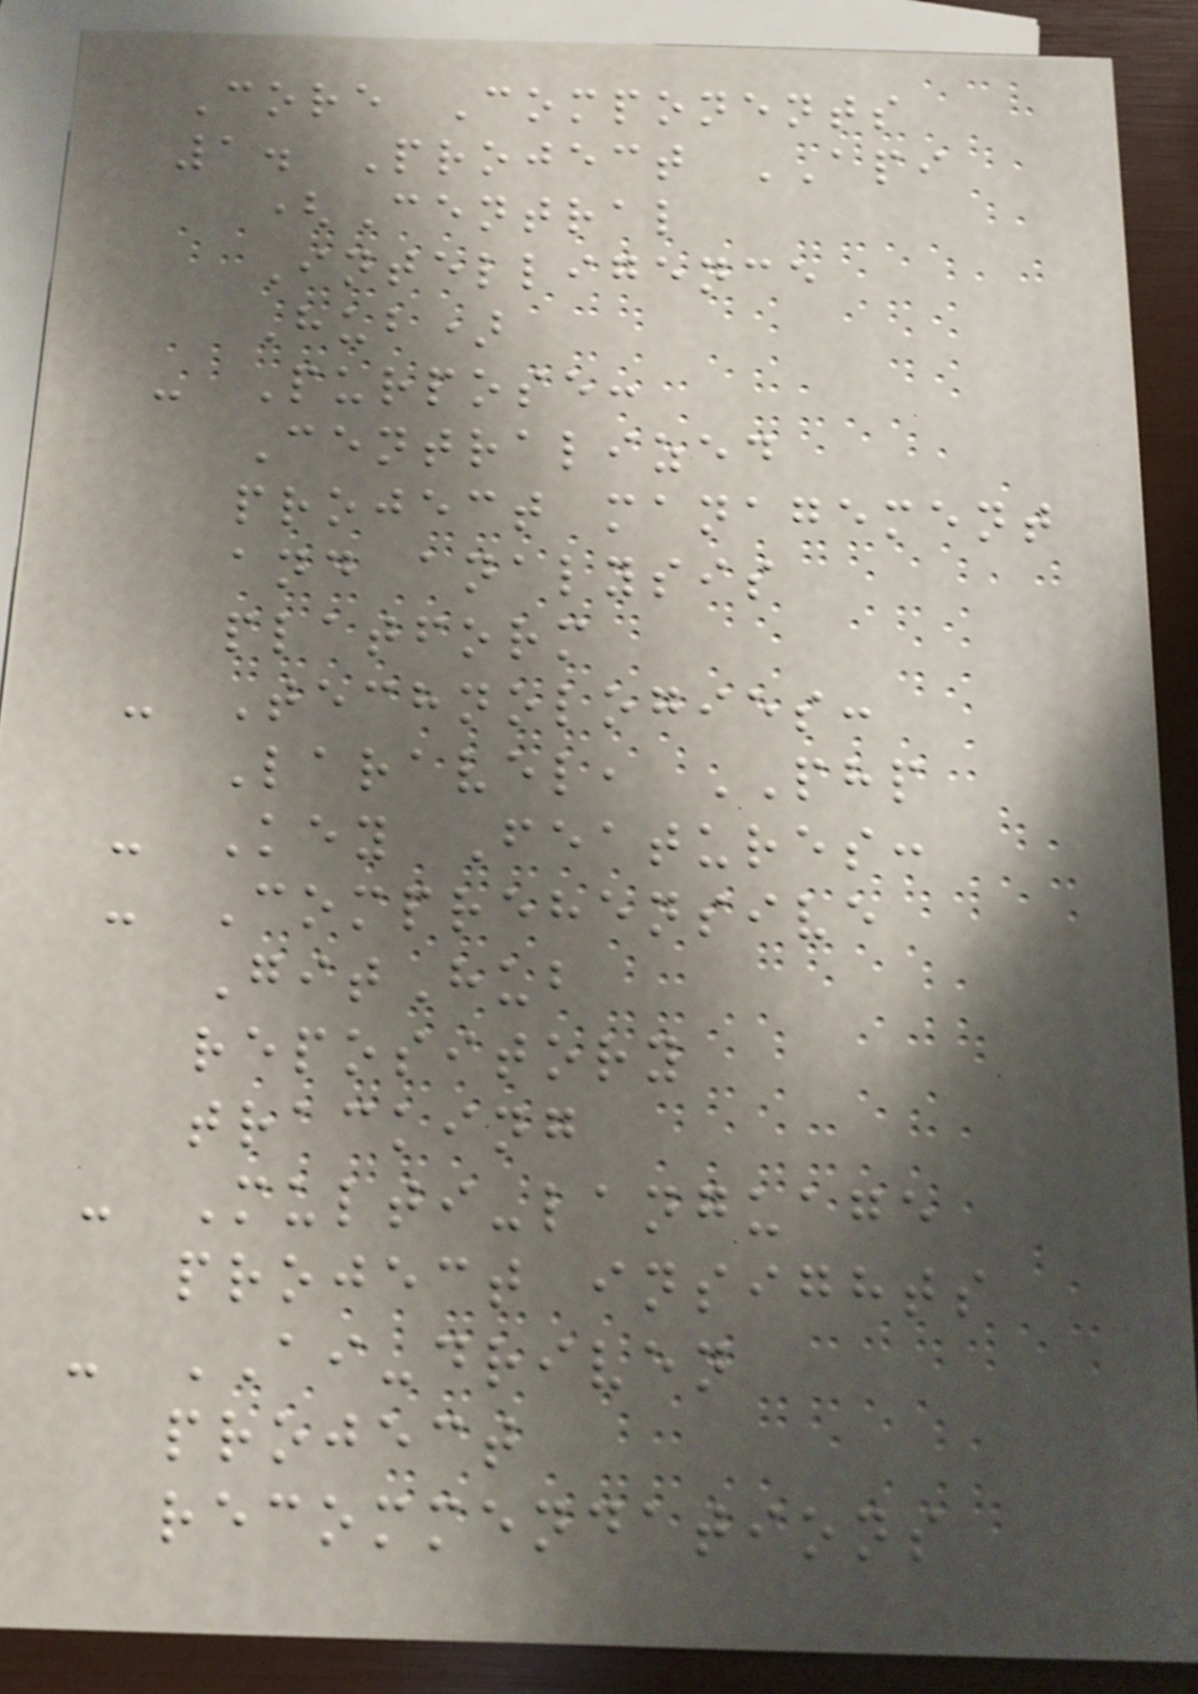Core Components
1. Project API
(Central
Intelligence
Hub)
- Purpose:
Centralized
project management
and analysis
platform
- Technologies:
Laravel, PHP
- Key Features:
- Comprehensive
GitHub
repository
tracking
- Multi-language
project insights
- AI-driven
project
recommendations
